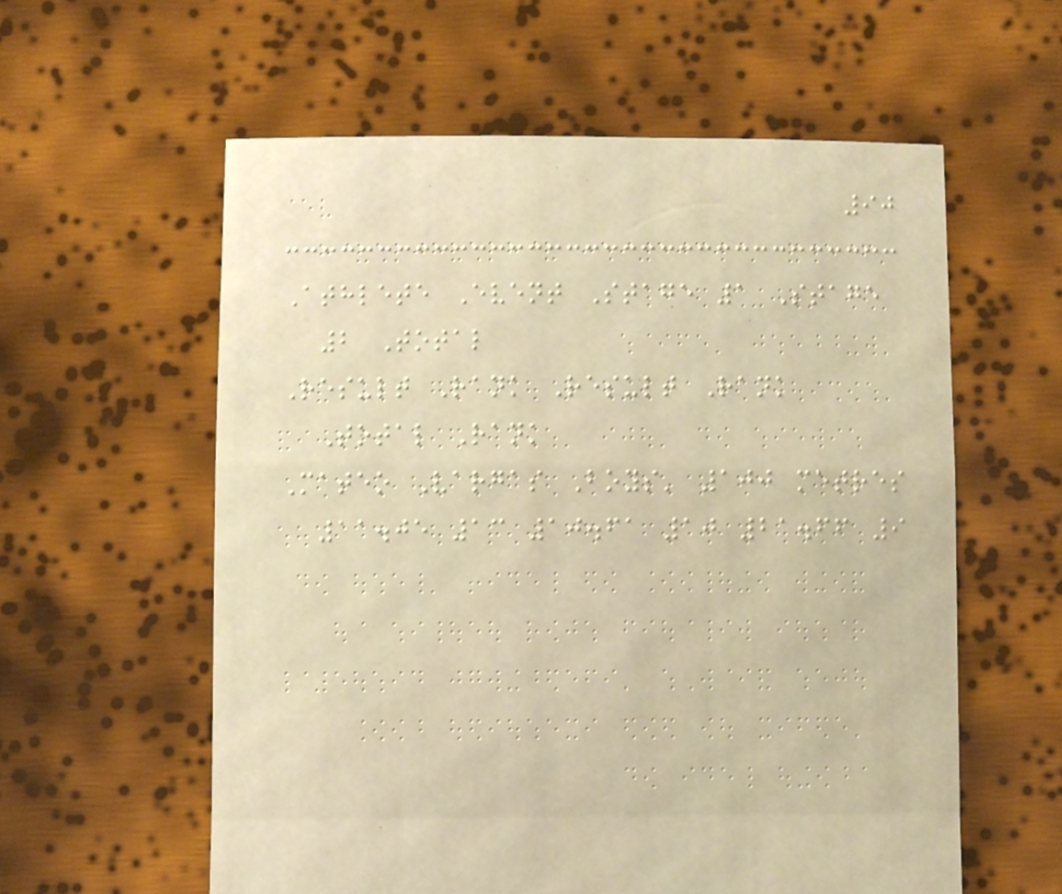90
Athlete Event Stage 1 Stage
2 Total
Result Rank Result Rank
Total Rank
Mateo Vargas Boys' 100 metres
11.05 13 10.61 10 21.66 9
